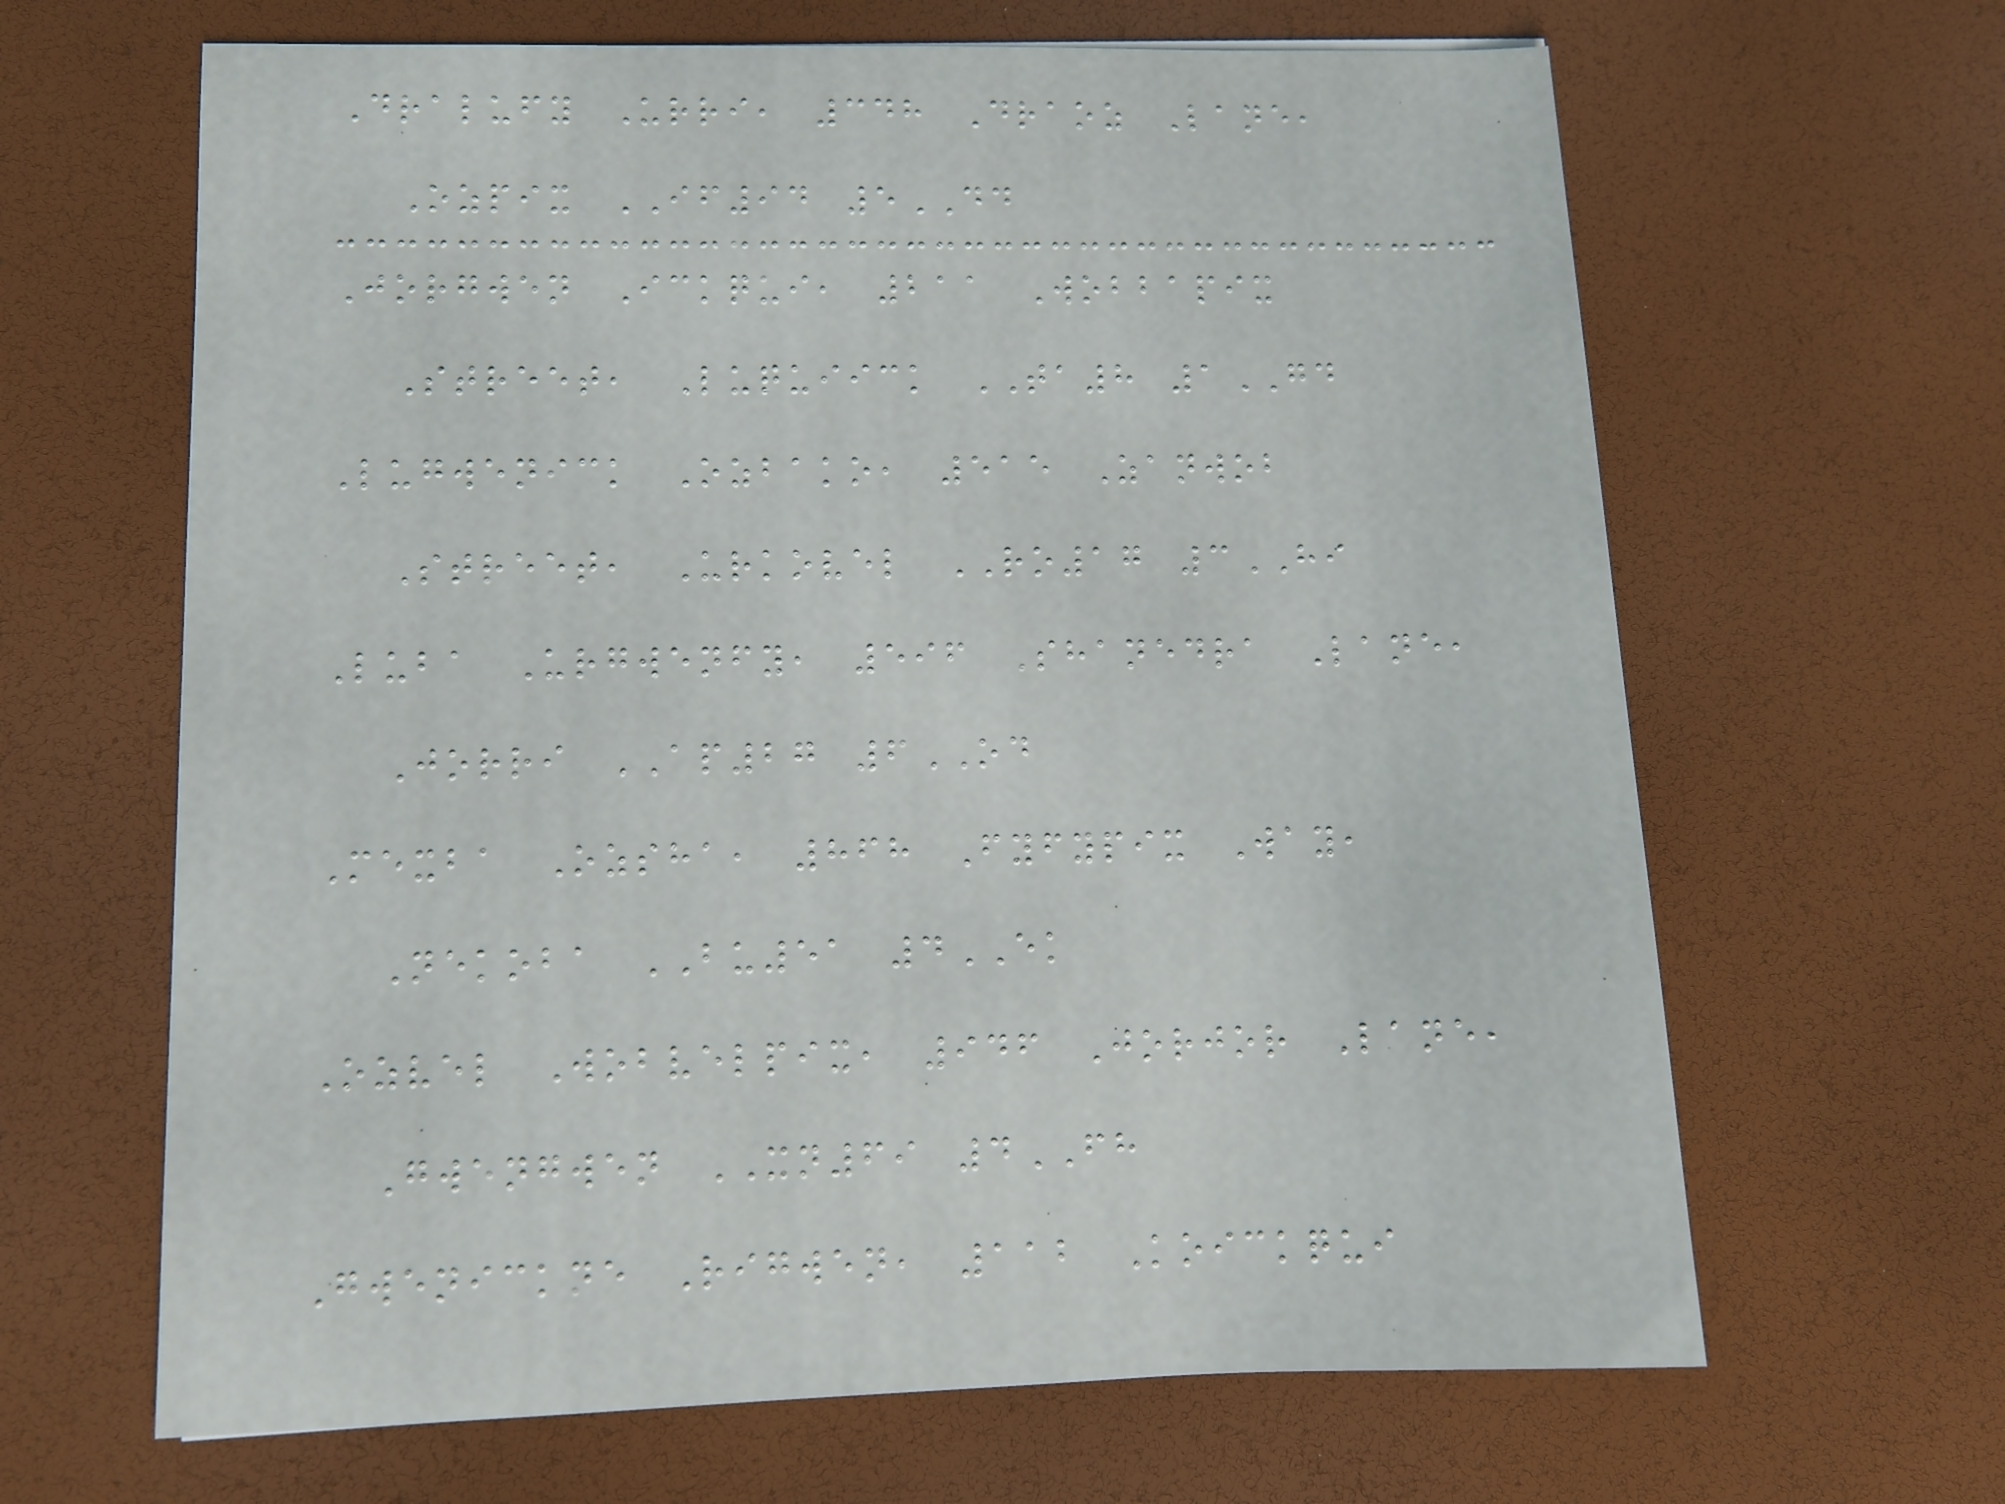Dralufy Urri, 348 Draoz Lane,
Ozpix IF94 5DD
Jorgwen Ickqui, 211 Wobbapix
Street, Luquiick TA8 1GD
Lugwenick Ozbako, 515 Zanwob
Street, Urkovel RO17 3HI
Luba Urgwenfy, 596 Shanedra Lane,
Jorri AP27 6OD
Mexba Ozsha, 868 Fyfypix Way,
Nekoba BU51 4EK
Ozvel Wobvelpix, 946 Jorjor Lane,
Gwengwen XN69 4FH
Gwenickne Rigwen, 112 Koickqui
